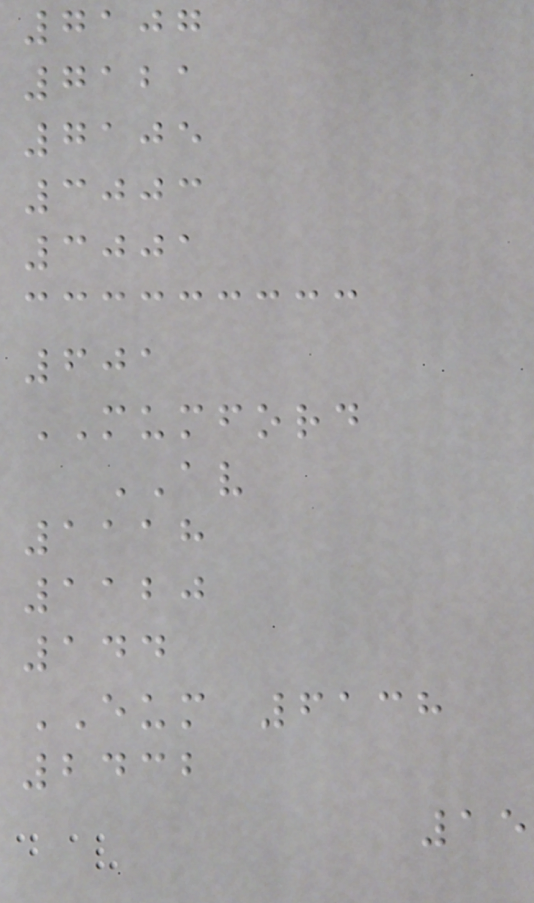7107
7121
7105
3003
3001
601
MUMFORD
AV
1118
1120
144
EUM 6138
2432
15
